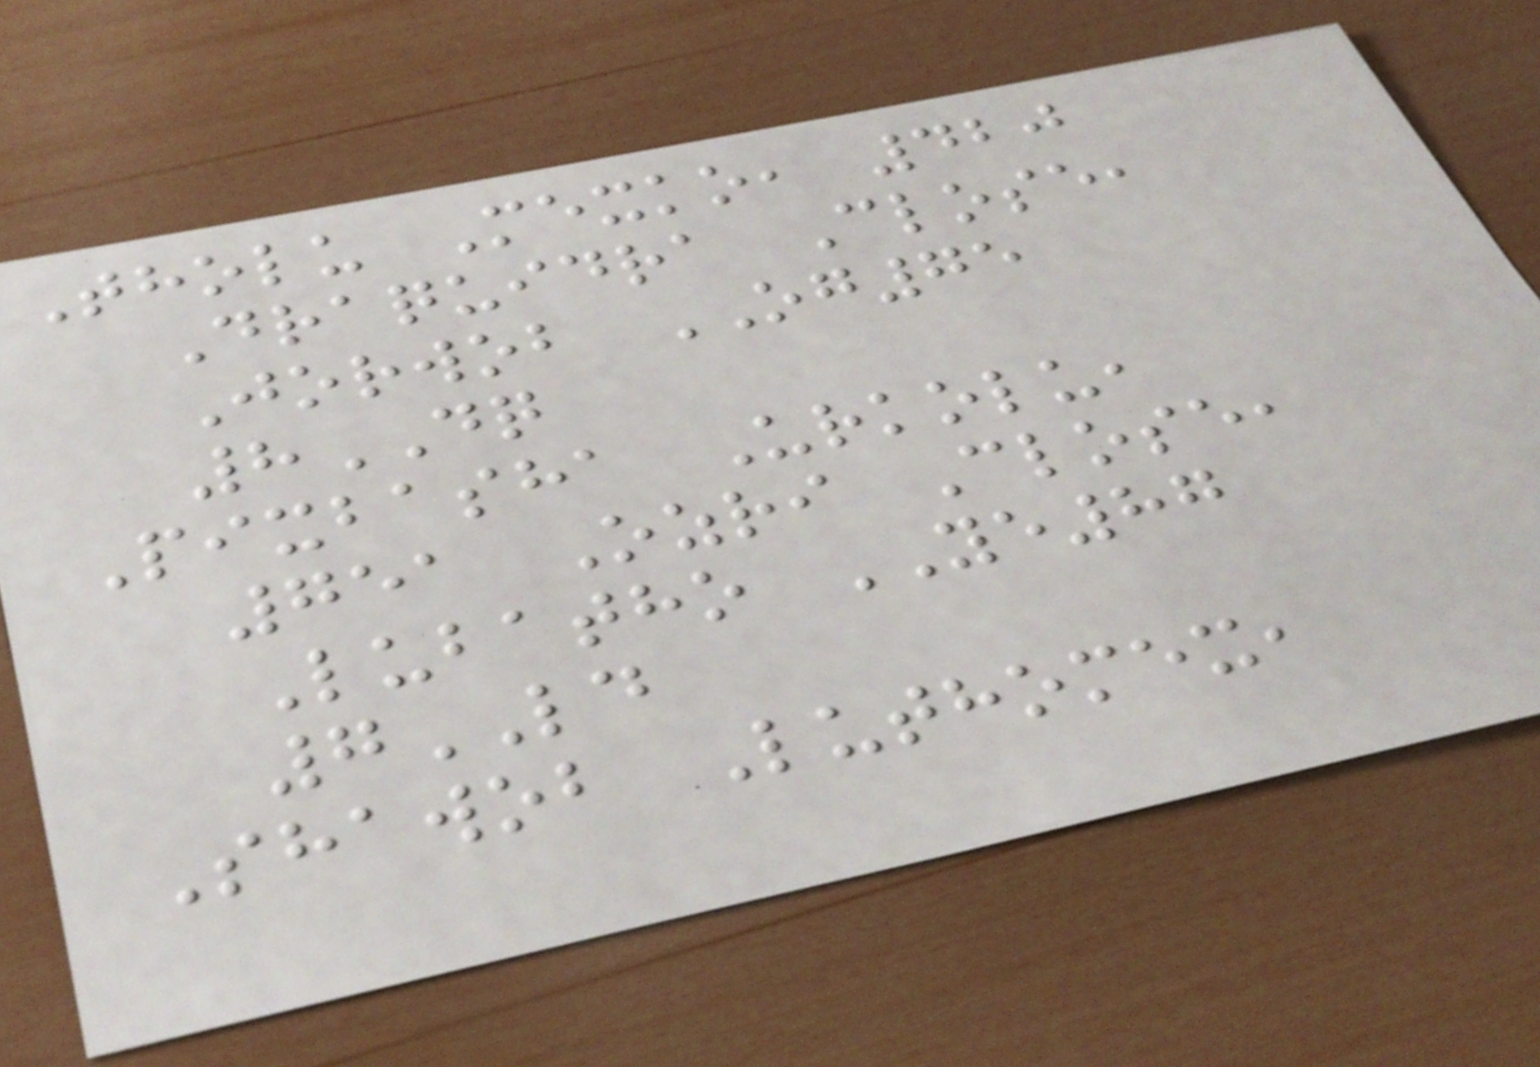Tholu Mexko, 420
Draquidra Close,
Jorwob OG75
8DQ
Pixbasha Urkolu,
751 Ozri Close,
Lubatho YE87
7LD
Shawob Luthomex,
